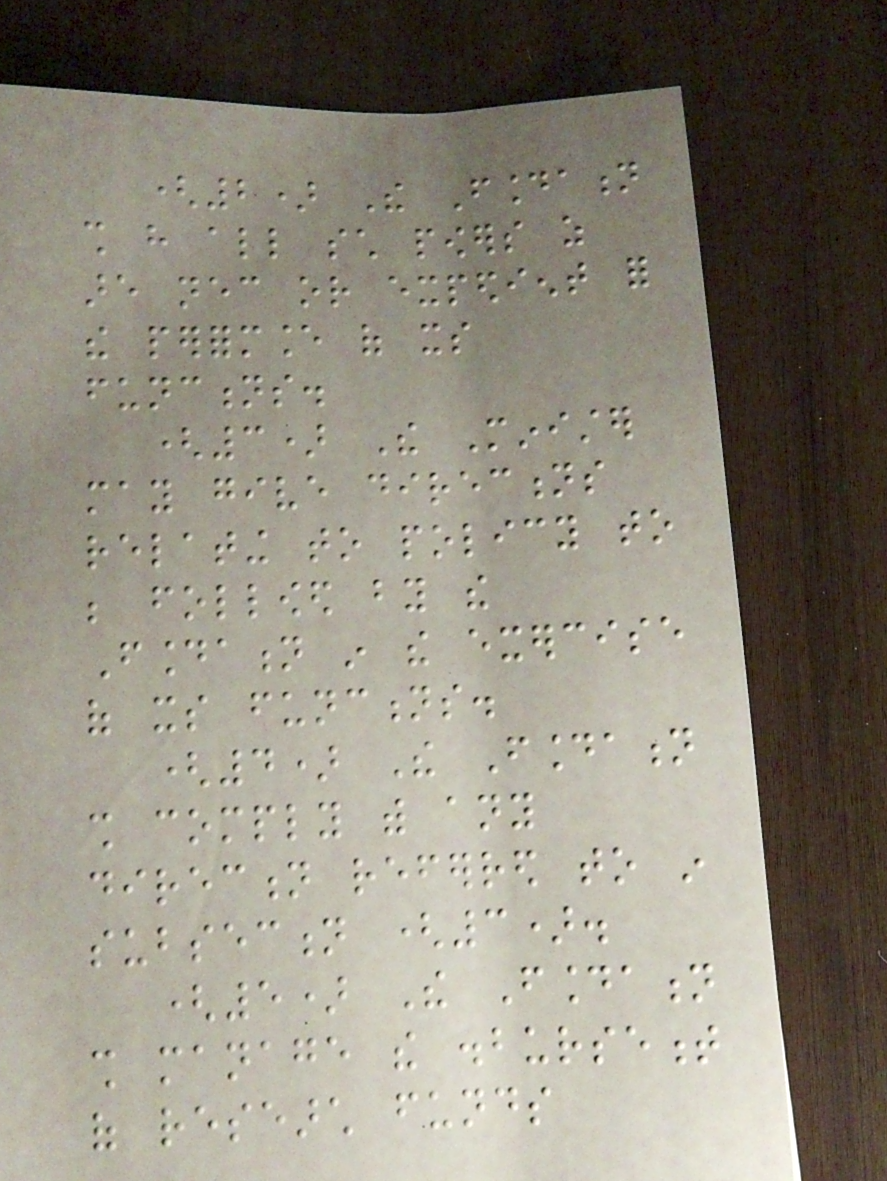(2) The Foundation
shall have all such powers as
are necessary or expedient for
the performance of its
functions.
(3) The Minister
may give directions
relating to policy to
be followed by the
Foundation in the exercise
of its functions.
(4) The Foundation
shall comply with any
direction referred to in
subsection (3).
(5) The Foundation
shall manage the disbursement
of research funds
